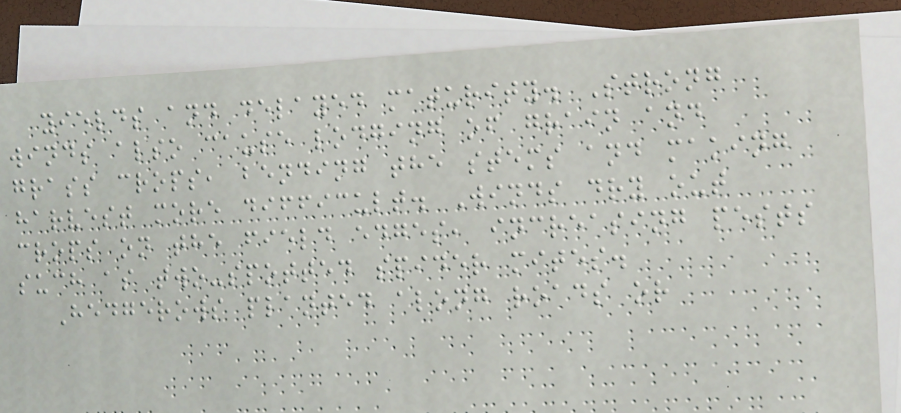yields and delayed maturity. Strong
winds also cause lodging of grain and
grass crops, bending the stems and making
harvest more difficult. Winds dry out
crops on the field edges, increasing pests
such as two-spotted spider mites.
Hedgerows planted along roads or
